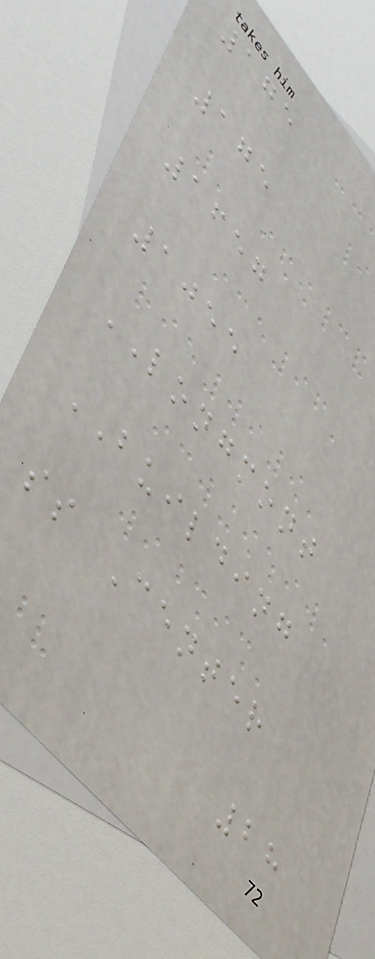175
175
1657
1055
LONGMONT
BUILDING
ss Center
28
